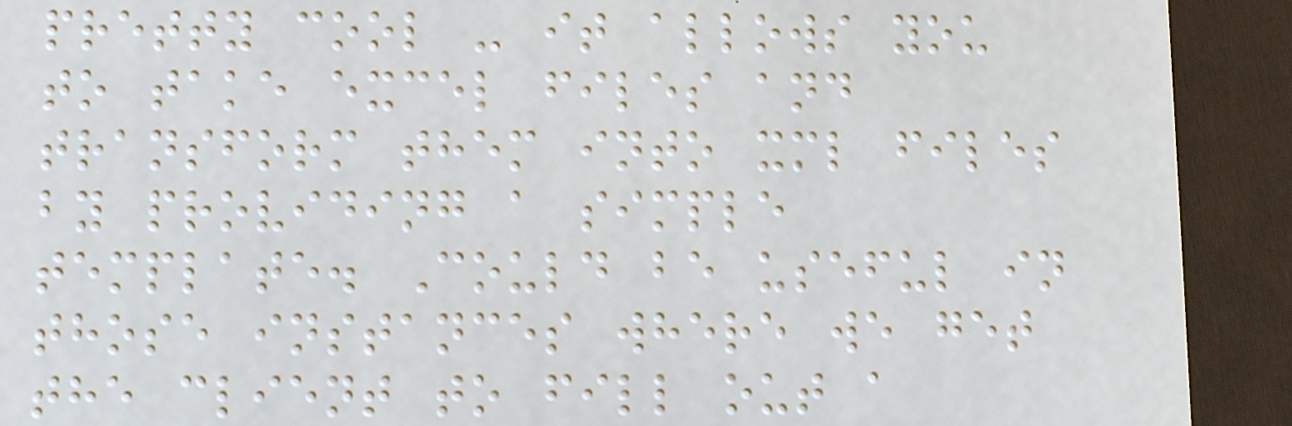pretty cool - it allows you
to take excel files and
transform them into xml files
by providing a simple
template. Could be useful in
those instances where we get
the client to fill out a
